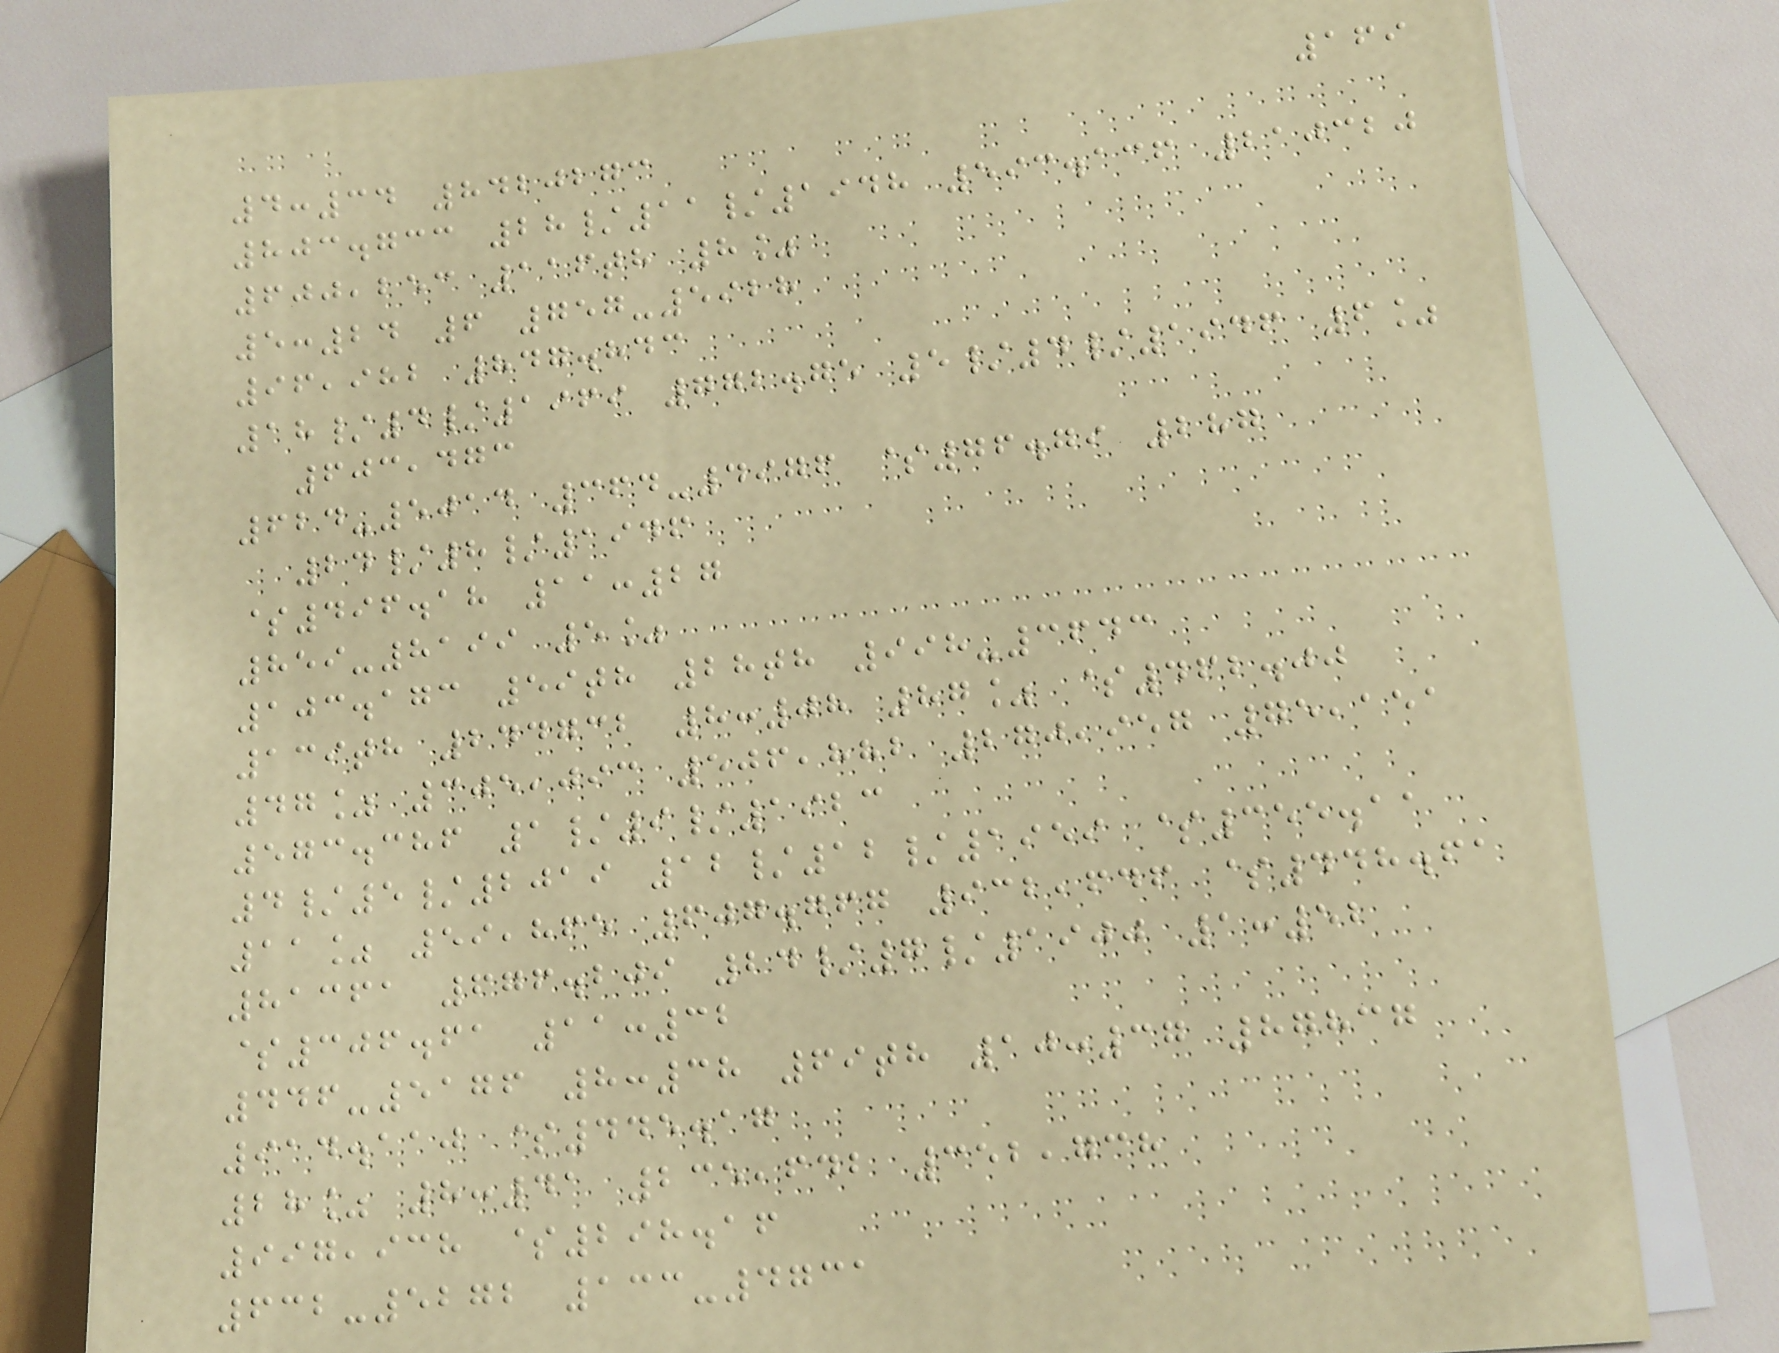169
4:34 8420273
803.733 28/11/1948 593.136 210320
600,253 116th 8%
5:24 6 757-5928
96,982 847.843
18/4/1969 772.75 5/4/1946 6%
603,473
624-5014 364-4976 $76.79 287
24/8/1946
$496.18 11:27
859-8199 5%
103.173 59th 28th 998-3643
139th 244732 8:08 87% $462.00
47% 305,093 506,882 270,957 75,151
573.386 1/9/1923
4/5/2019 12/12/1959 $355.11
11% 59,865 607.767 932,646 $448.61
81361 676.209 24/7/1900 1:52
$306.61 11:32
446-5176 8:38 69th 10:37 87837
914.110 $445.17
28% 8:41 235,642 352,738
997,938 $298.16
632-5272 133-4731
